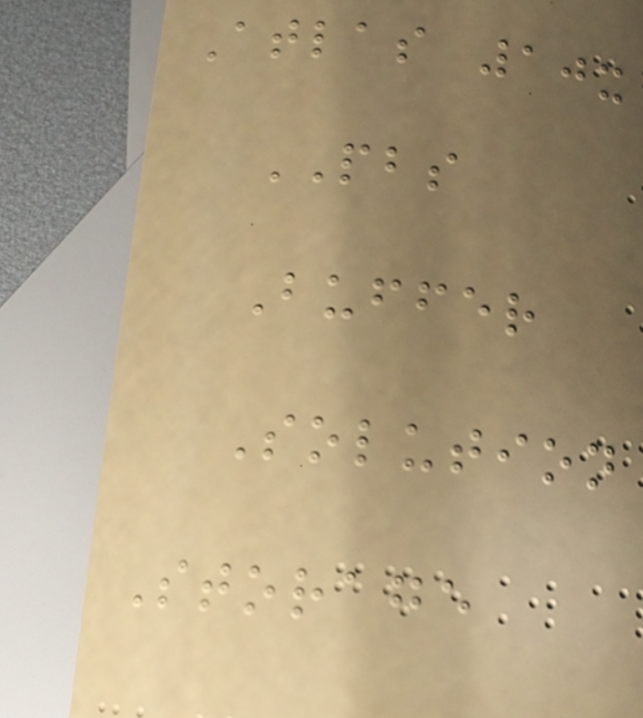Atlas 10x
PBS
Buffer
Solution
Storage
